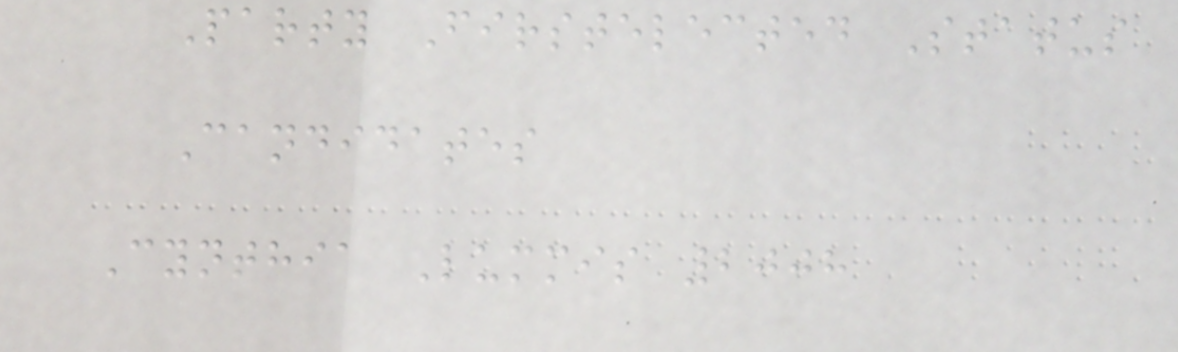Party Firstelected Status
Candidates
Cynthia Lummis 2008
